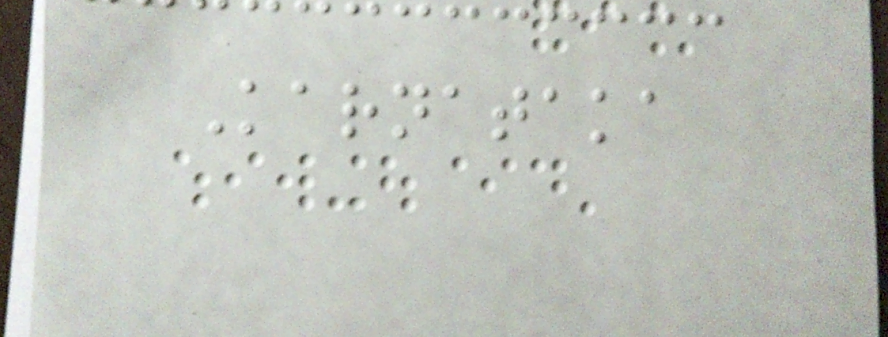Karnataka
